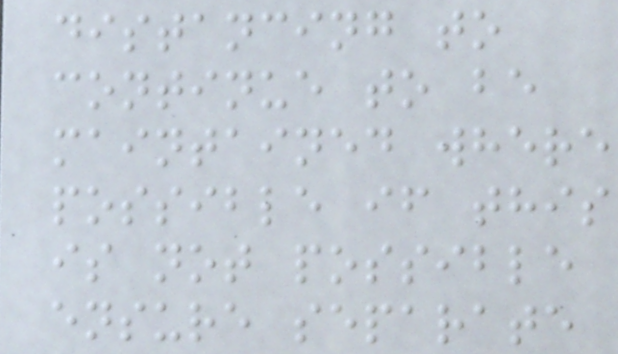distancing to
continue to be
maintained where
possible if this
is not possible
ensure separate
